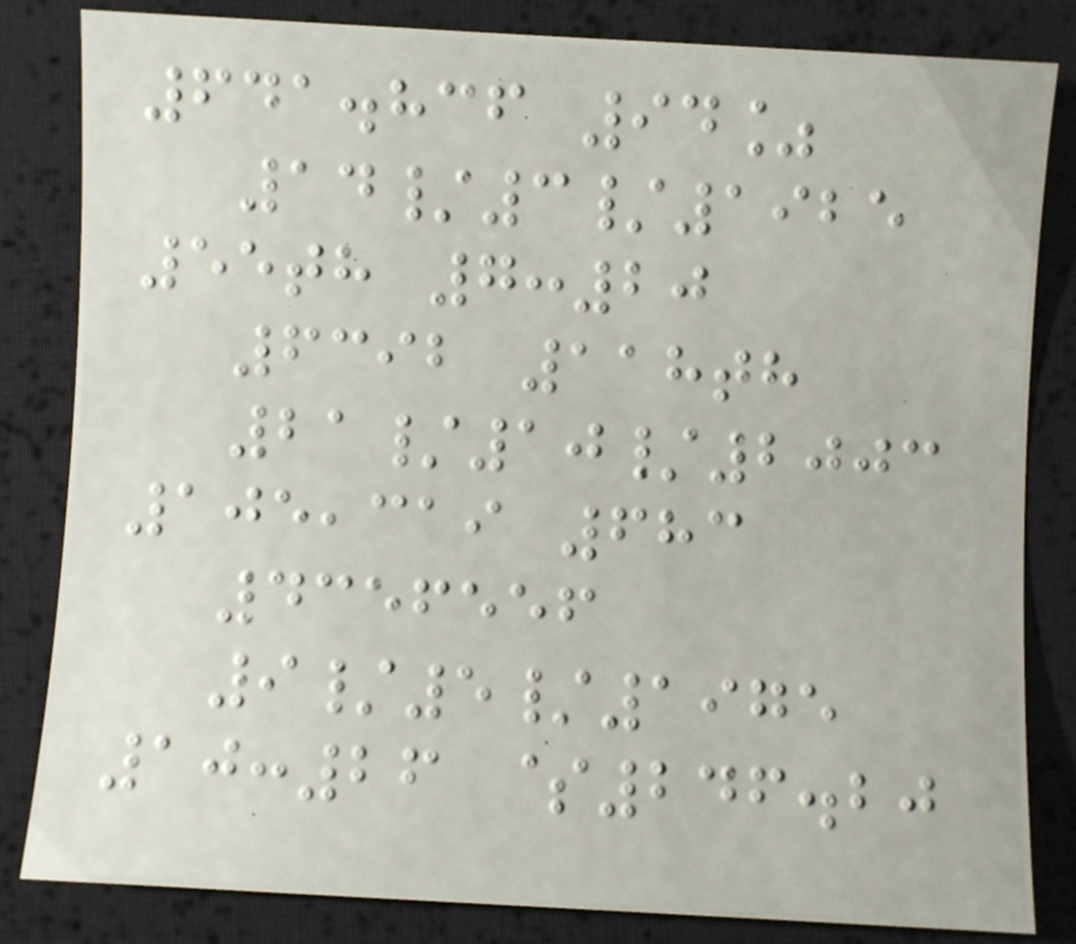641.836 94%
14/3/1925
55th 7:20
6392 118th
21/10/2003
105,319 683
4356556
9/5/1975
10:26 $246.20
